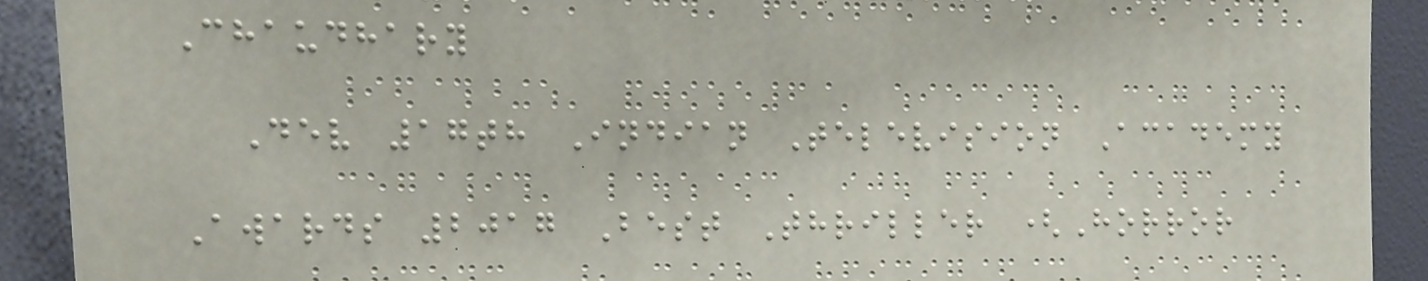Chaudhary
Dev 17th Indian Television Academy
Awards 2017 Best Thriller (Horror
